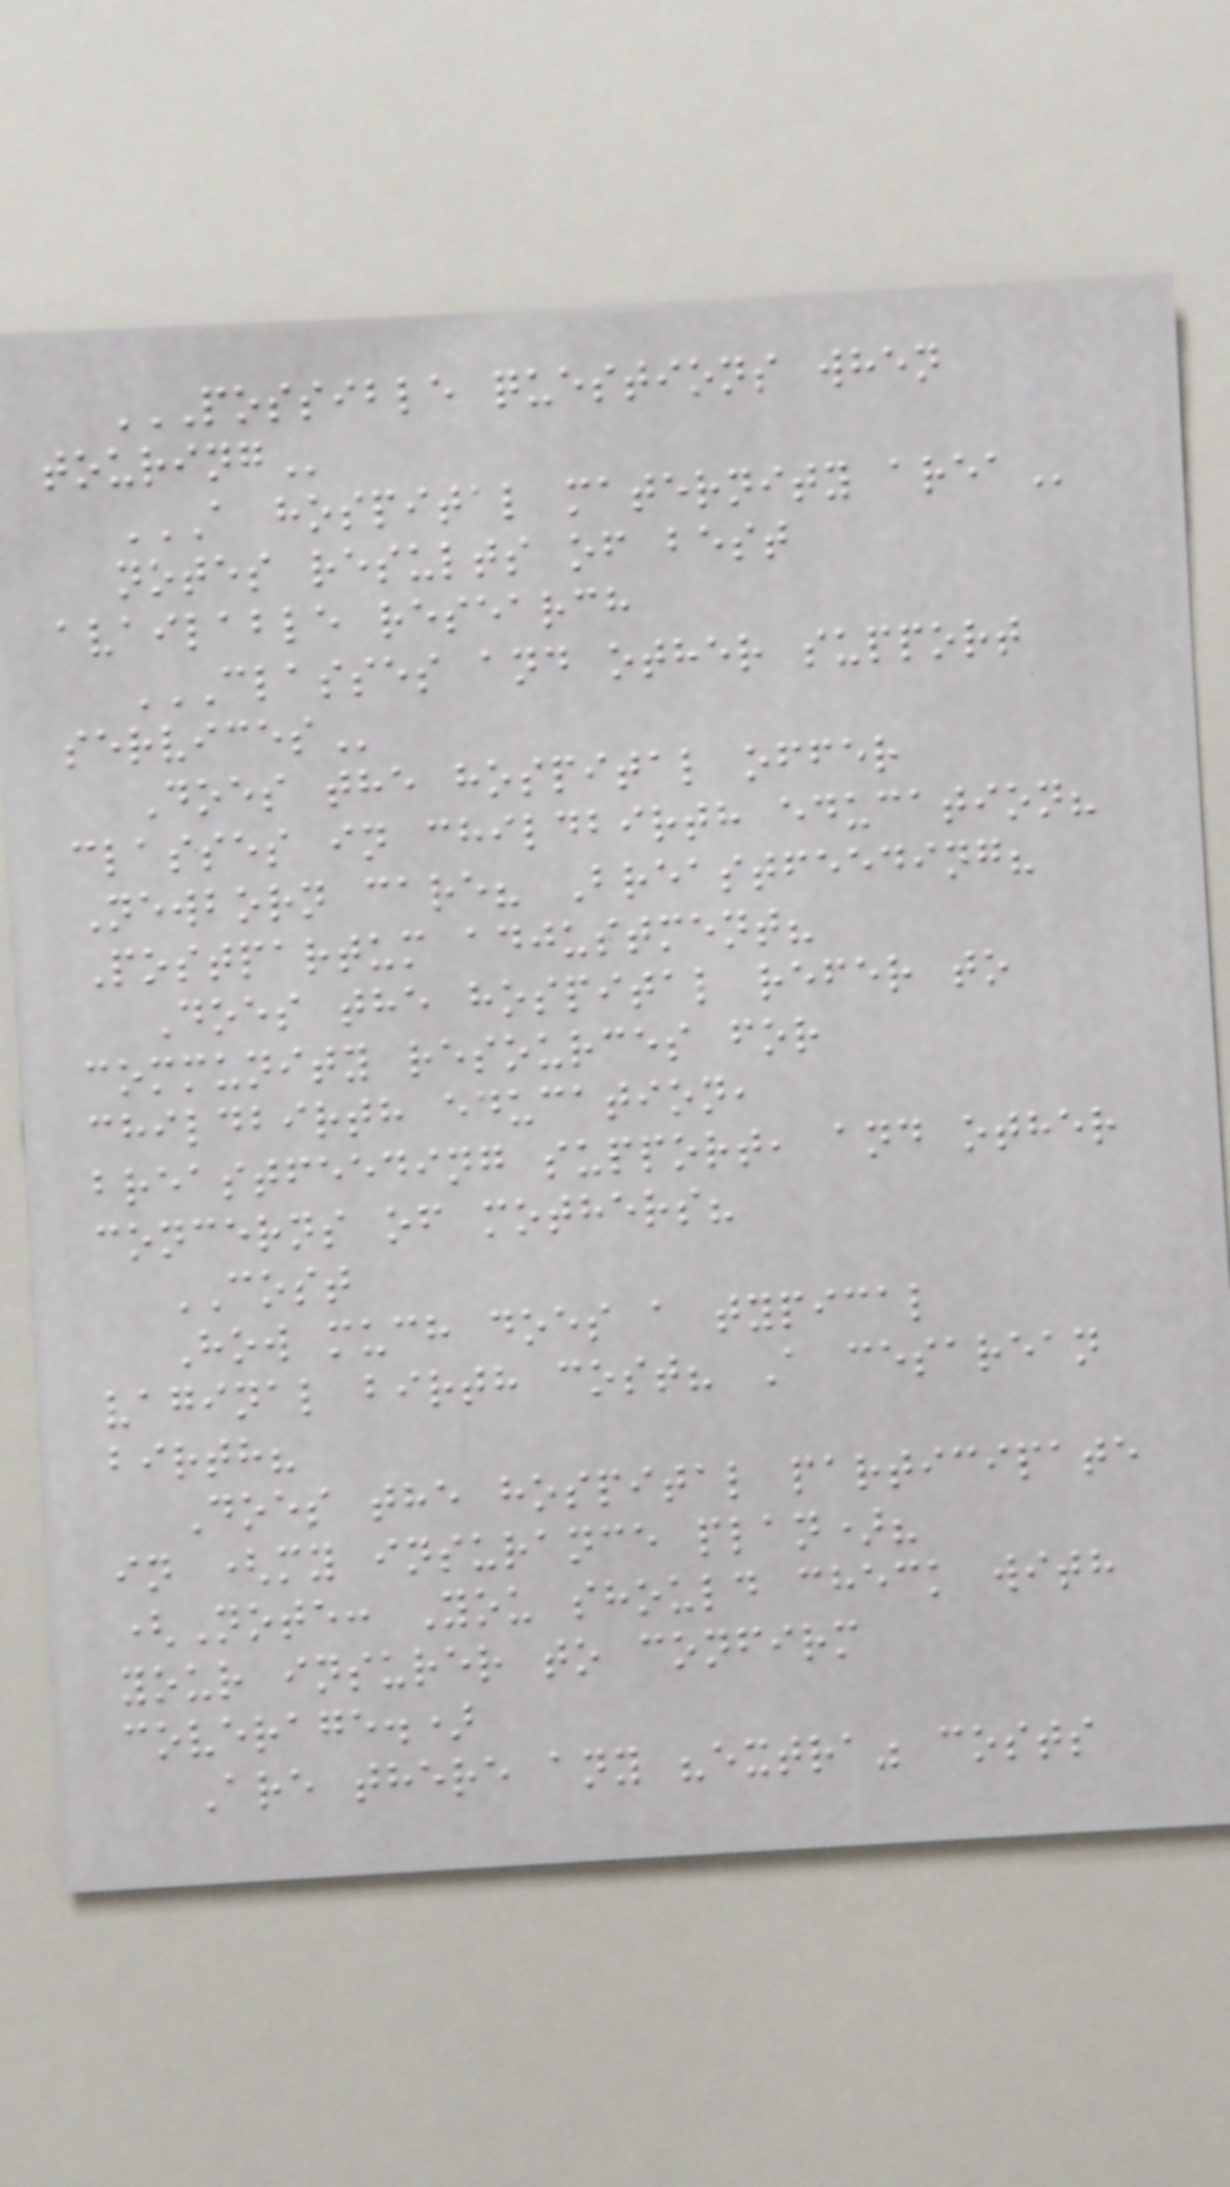POSSIBLE QUESTIONS WHEN
TOURING
A HOSPITAL MATERNITY AREA
notes results of best
available research
CLASSES AND OTHER SUPPORT
SERVICES
Does the hospital offer
classes in childbirth education?
Newborn care? Breastfeeding?
Postpartum adjustment?
Does the hospital refer to
community resources for
childbirth education,
breastfeeding support, and other
concerns of mothers?
COST
How much does a typical
vaginal birth cost? A cesarean
birth?
Does the hospital participate
in (my insurance plan)?
(Note: You should check with
your insurer to confirm
coverage.)
Are there any "extra" costs
